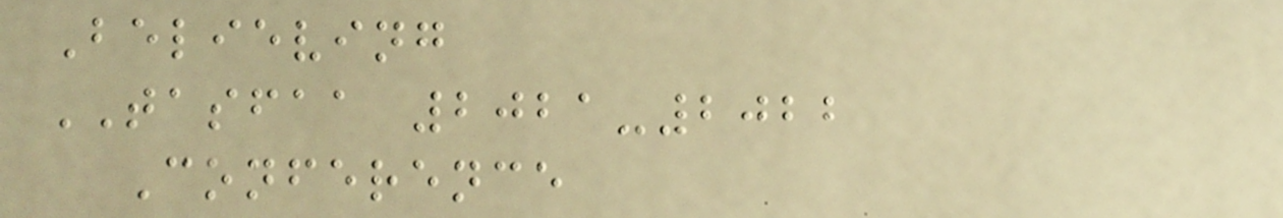Believing
TASFAA 2021-2022
Conference
